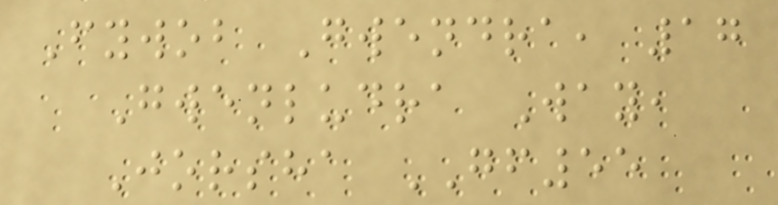Fywob Gwendra, 17
Gwenludra Way,
Jorsha GF55
